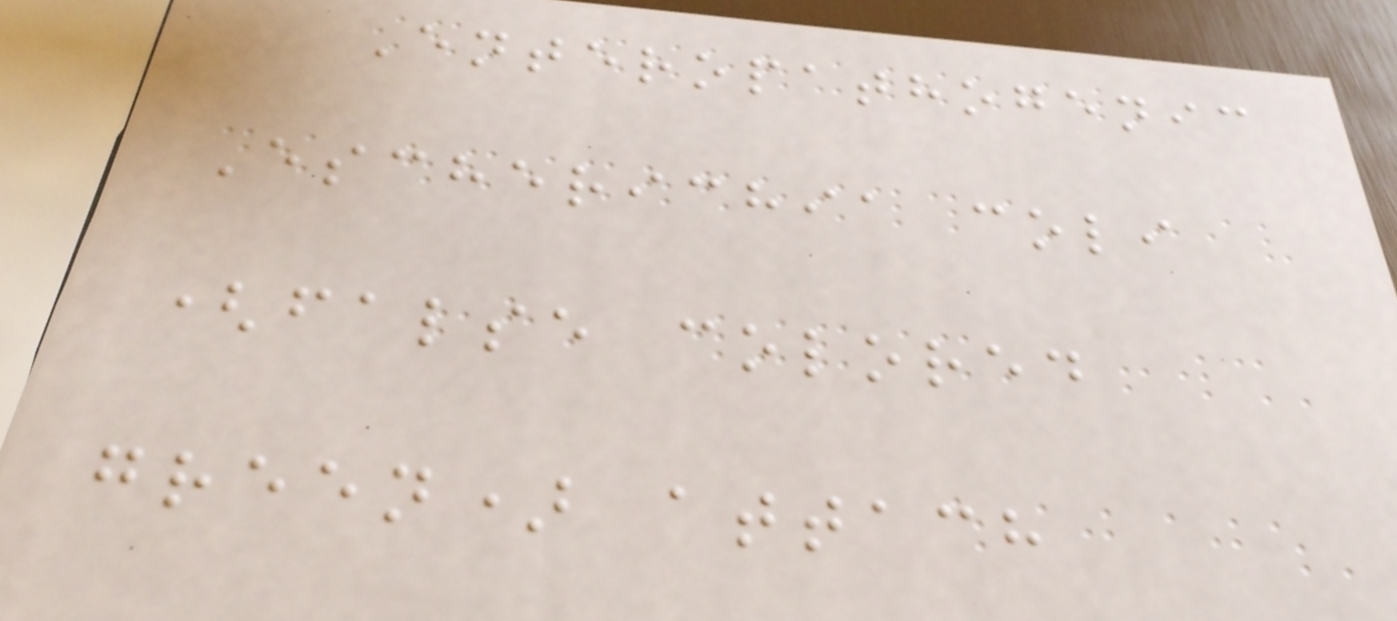Enteropathogenic
Escherichia coli
(false colored
green) attach
